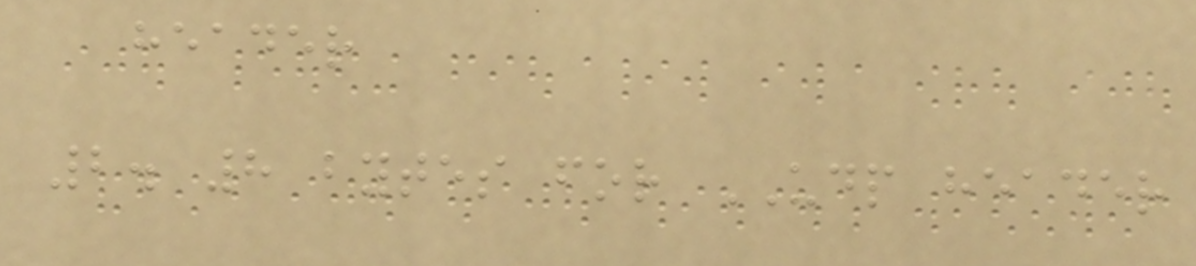header
2. 8 bytes for UDP header
